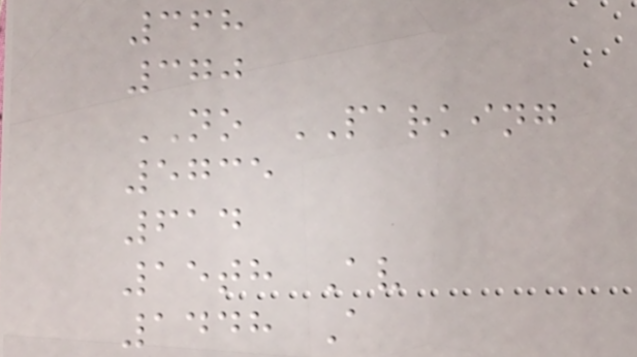368
370
NO PARKING
5735
614
15th Av
1448 A
